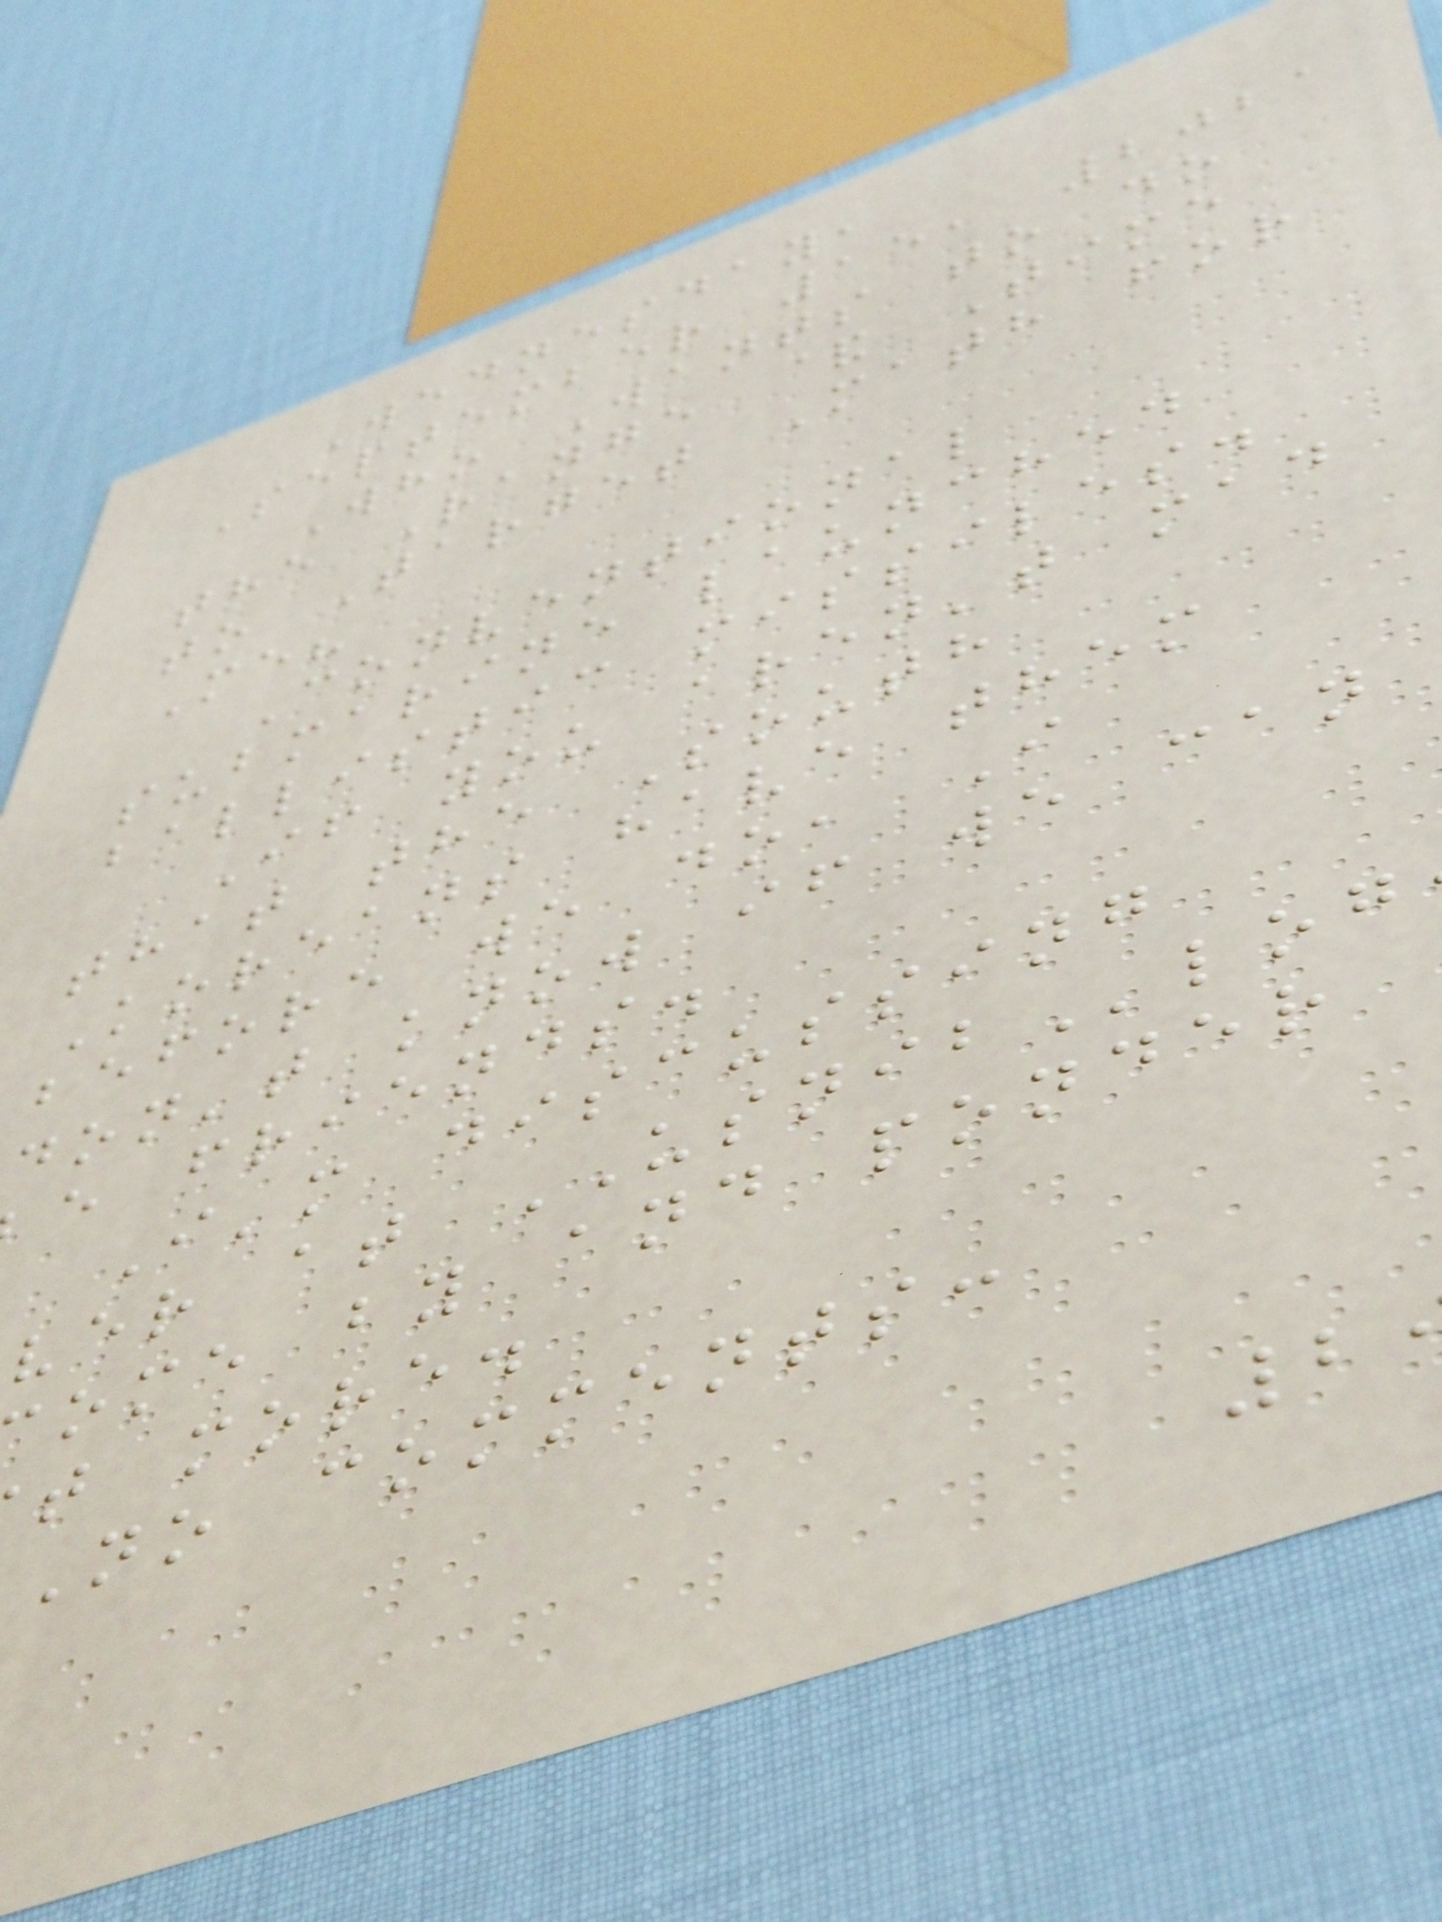Wednesday,
September 15, 2021
Who Wants to do
the Range & Time
to Target Math for
Me?
Conventional
submarine launched
ballistic missiles.
If you aren't mad
that the South
Koreans have them
before we do, I
don't know if we can
e friends.
I'm discussing
ver at USNIBlog
ome by and ponder
t more.
No comments:
